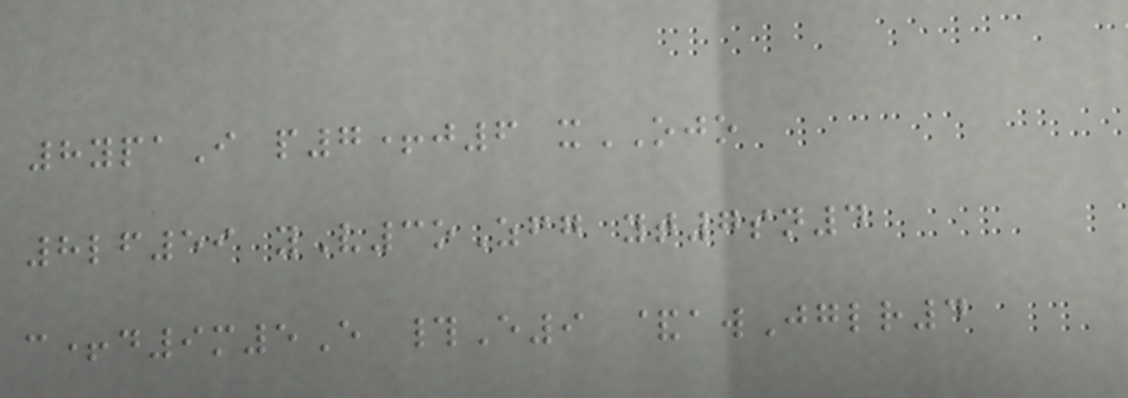8ypaI p7+j6 xOJO
8lf59 yV3oZfg yt7sn4
c+d9m5E #E9 &awJglr4
